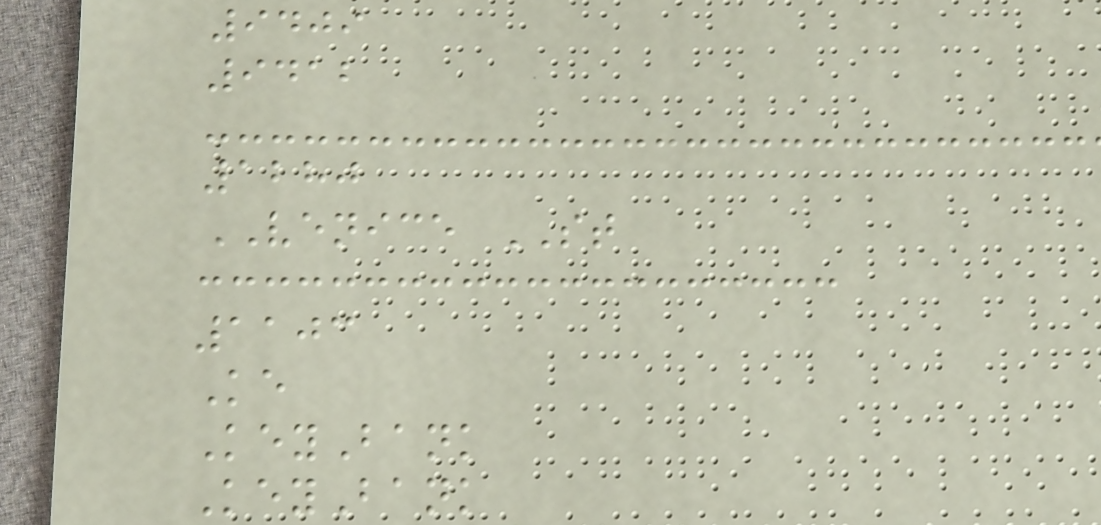9409
9412
1280
VENICE ST
1103
Ke
KeyBank
KeyBank
